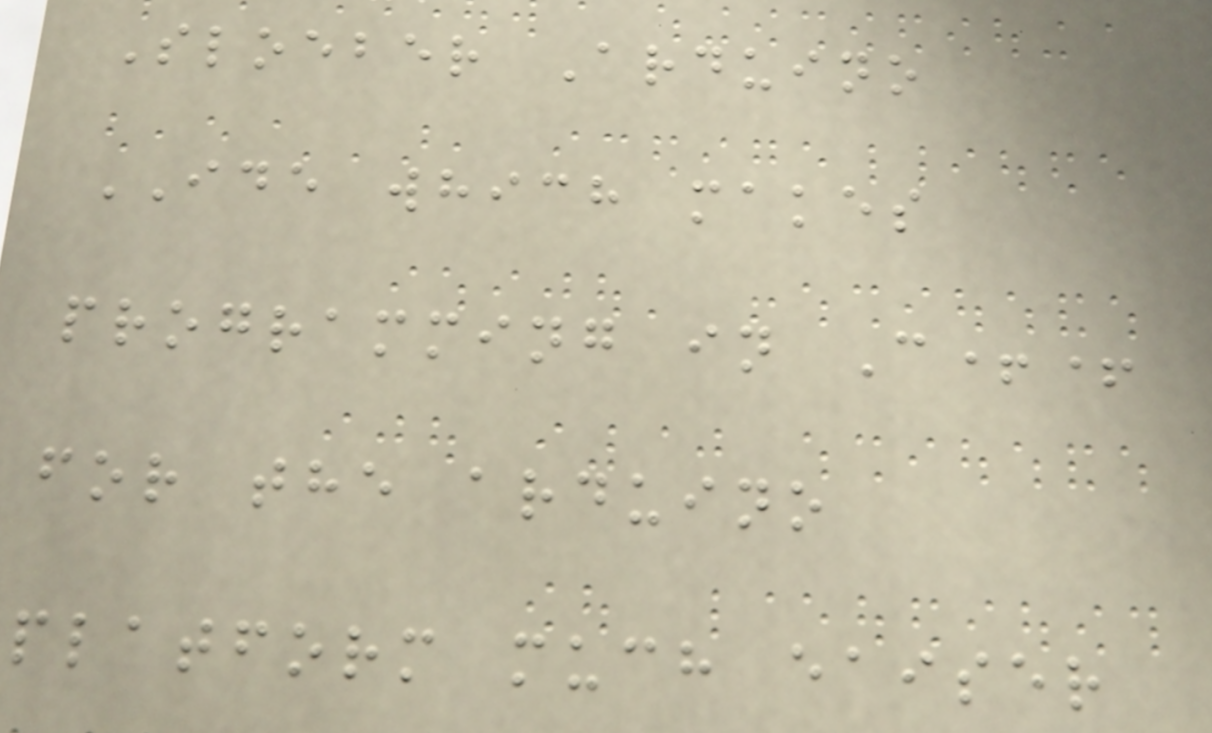Sloeber Arduino
IDE which makes
programming in C++
for the arduino
platform much eaiser
